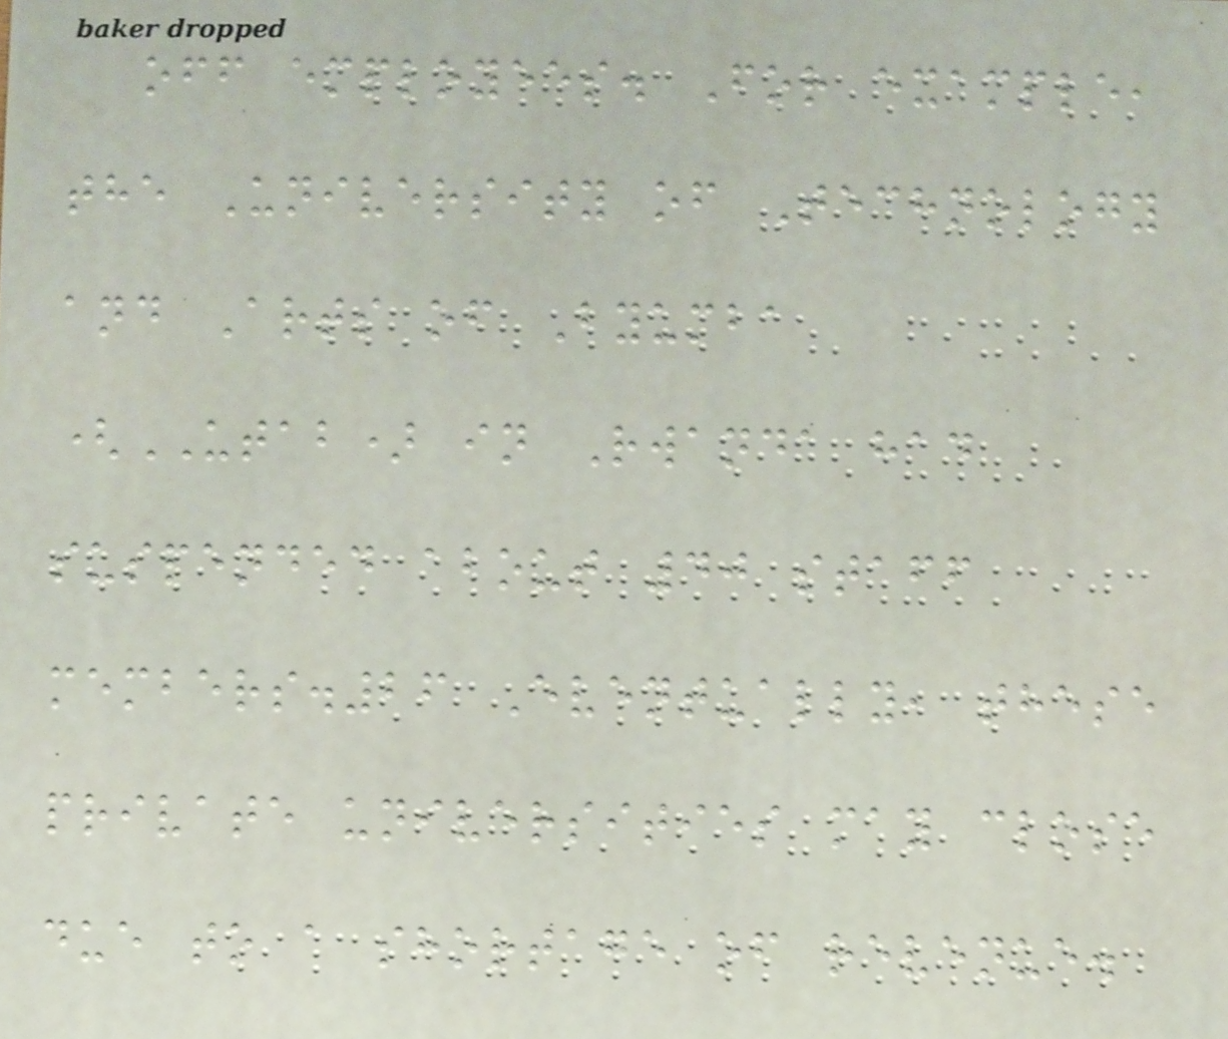off employees. For example,
the University of Technology
and Arts of Byumba
(UTAB) in Rwanda had
suspended about 40 staff
members.26 Eventually, these
private universities may close
due to a shortage of revenue.
